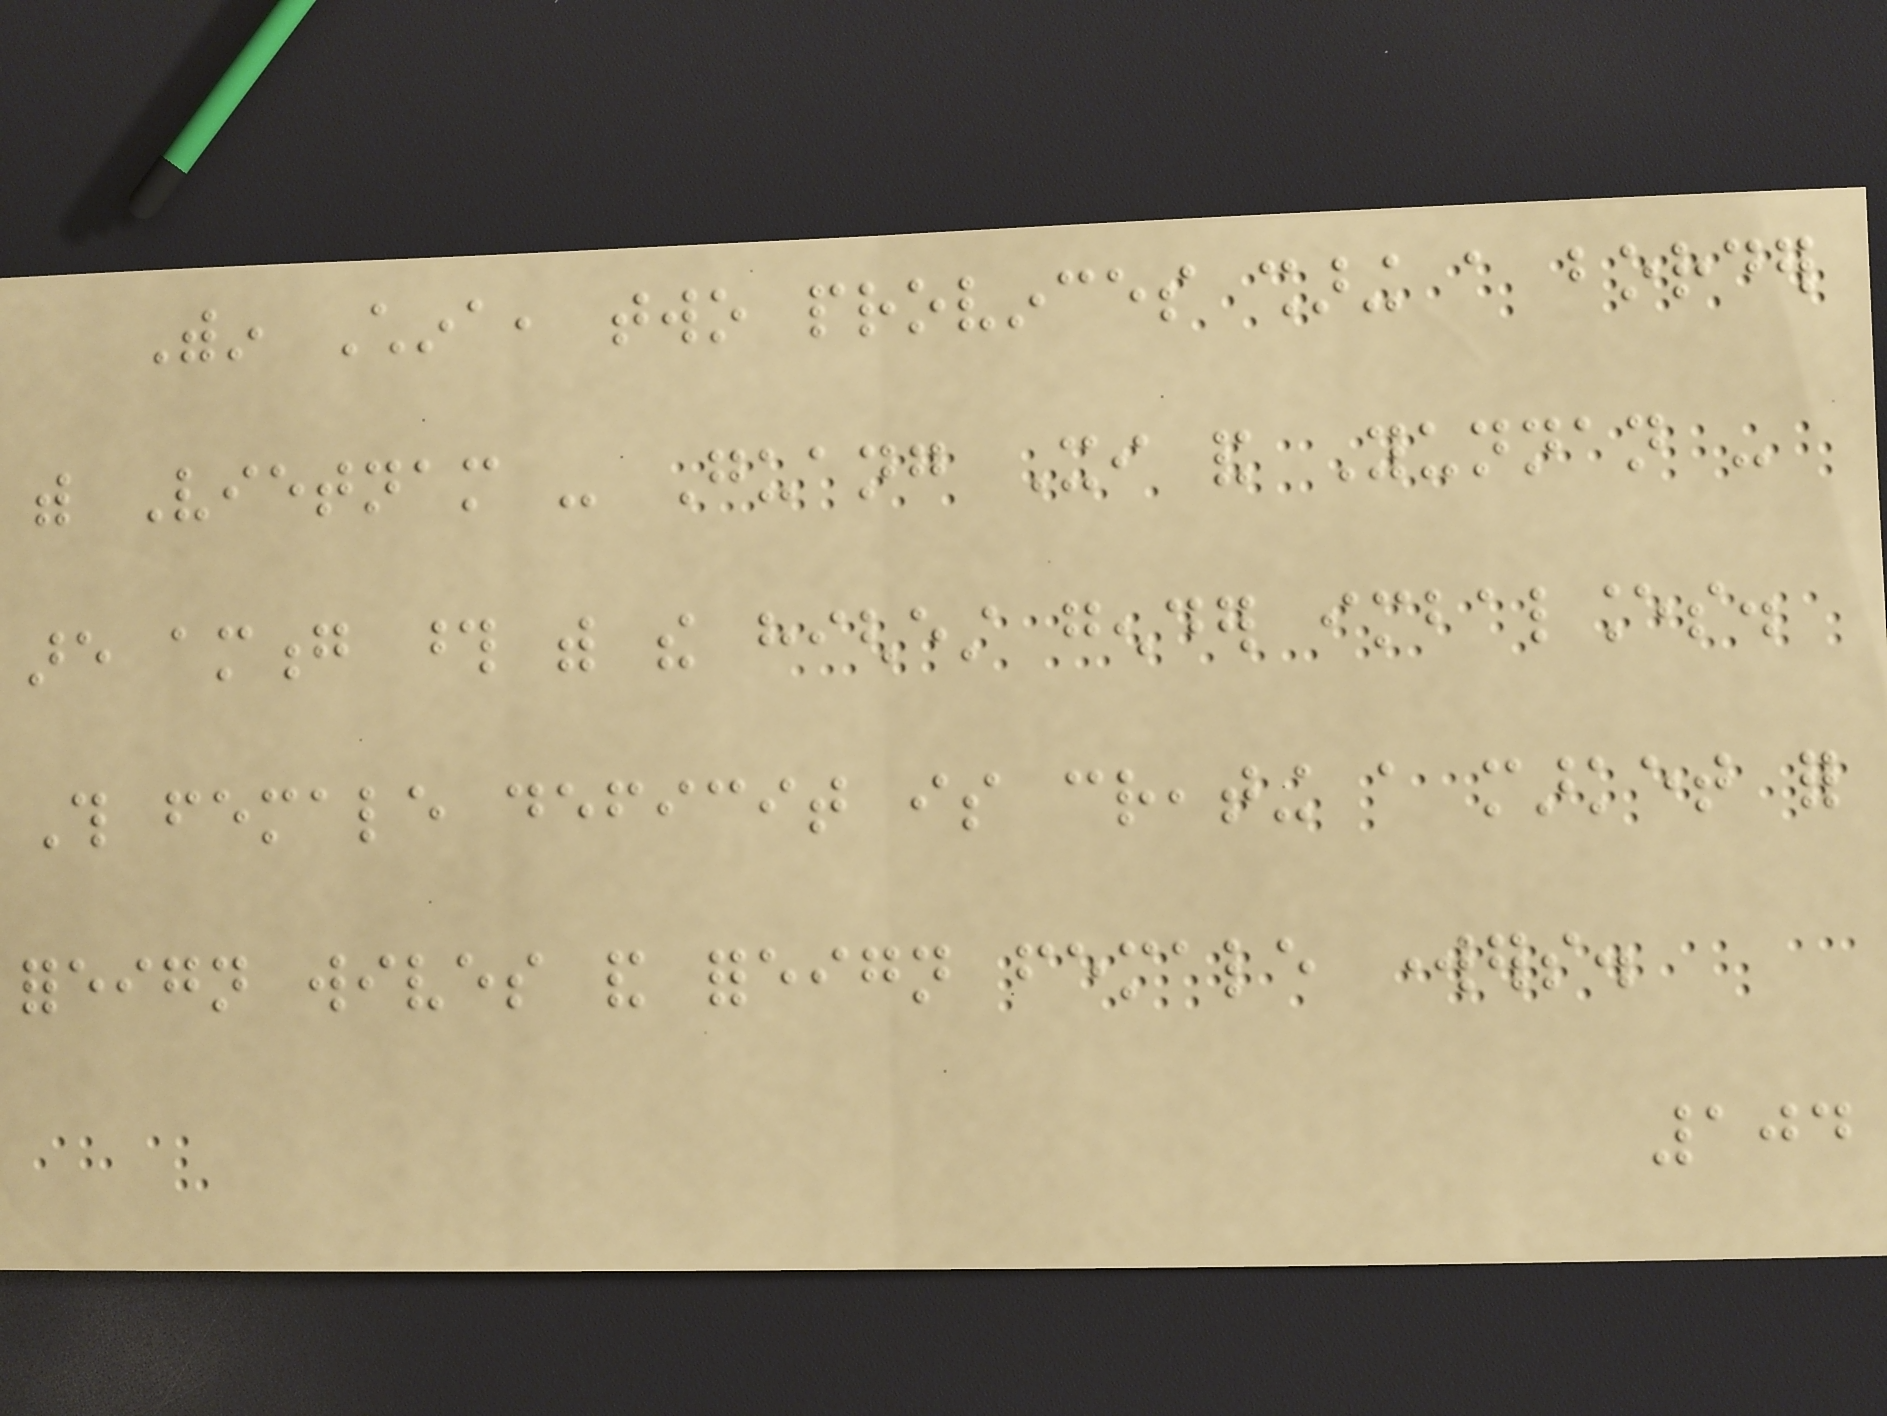Within China, two provinces sharing a border
with Vietnam - Guang Xi and Yunnan -
are among those with the highest gender imbalances.
This female deficit is creating a market for
foreign wives and foreign female workers.
104
